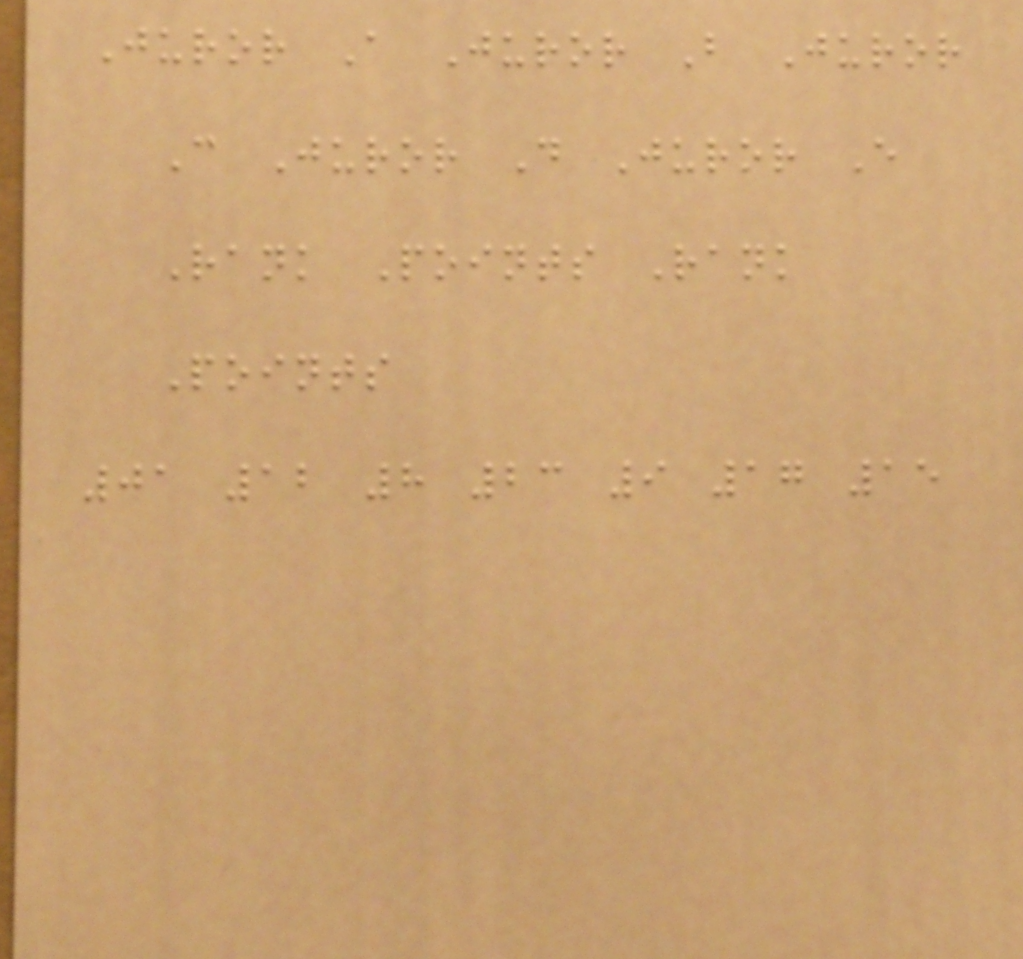Juror A Juror B Juror
C Juror D Juror E
Rank Points Rank
Points
01 12 8 23 9 17 15
